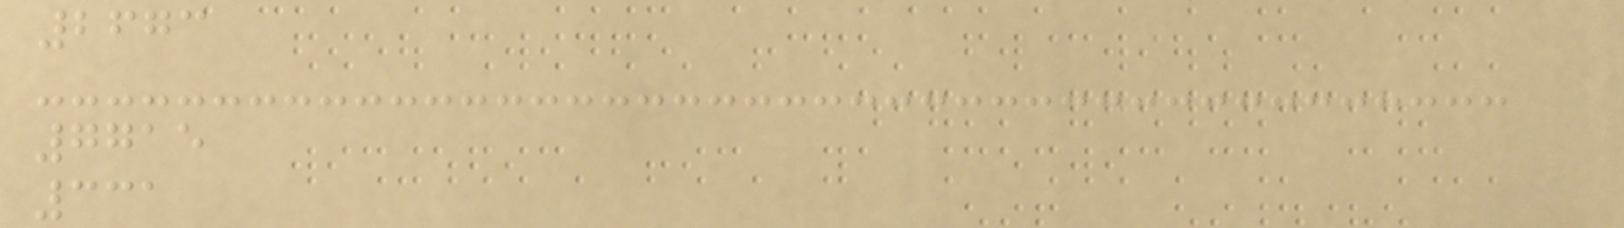2673
7715
331
